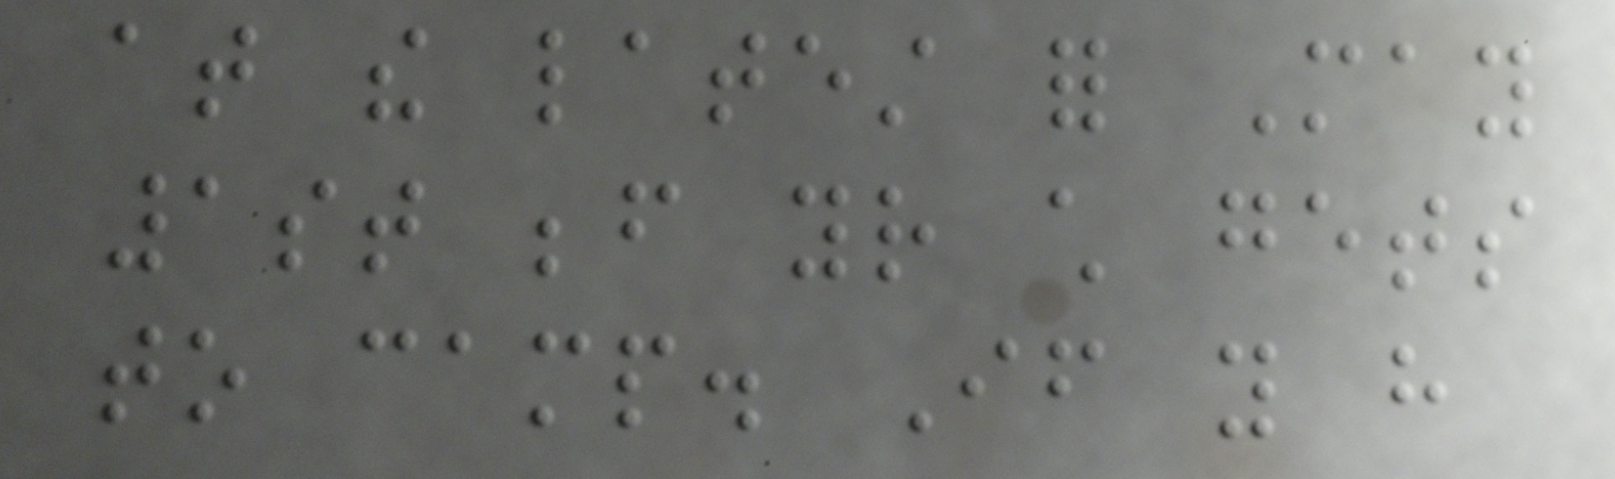at the latest for May
1st before your child gets
to camp. If you have
